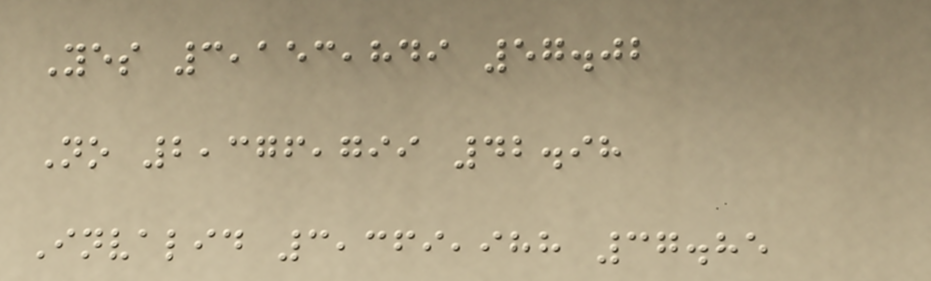Yes 3,153,849 57.02
No 2,376,799 42.98
Invalid 3,369,988 37.85
